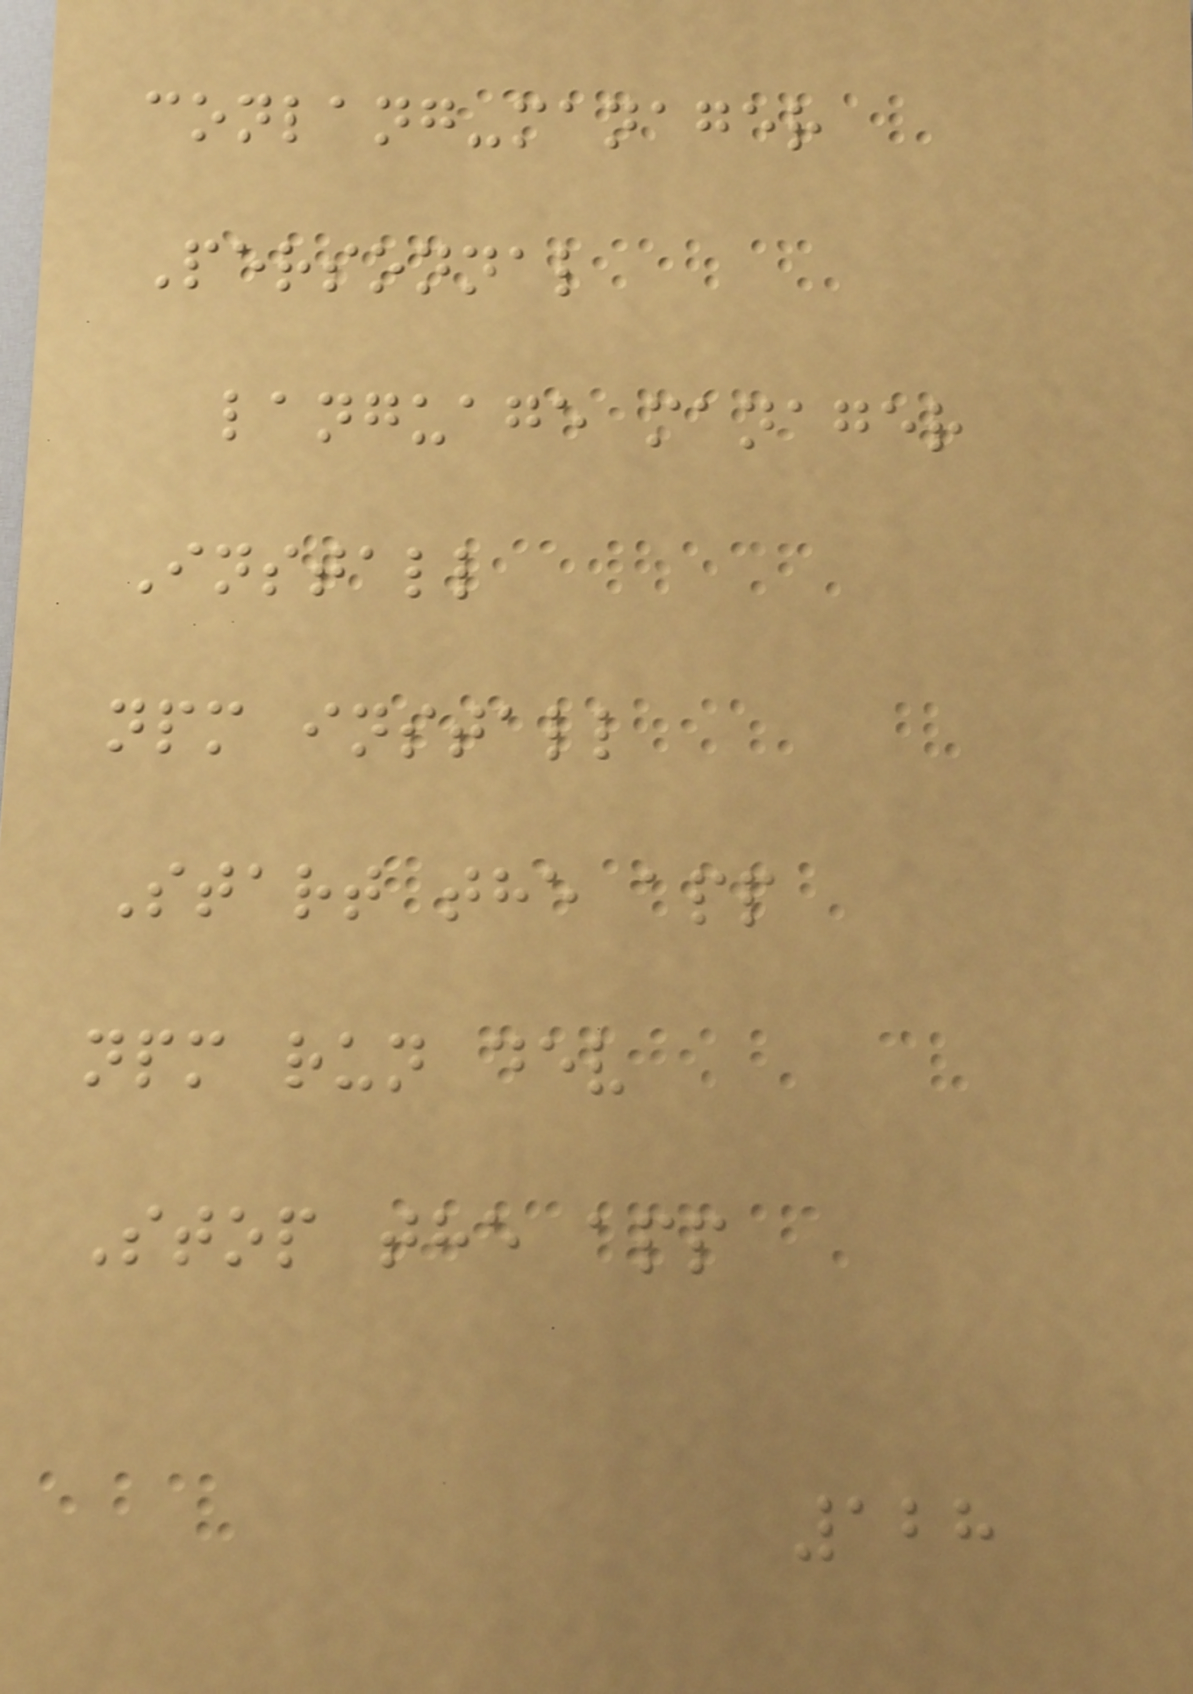conlang-manager
Personnal
language manager
Install
npm install
Start the app
npm run dev
Stop the app
128
